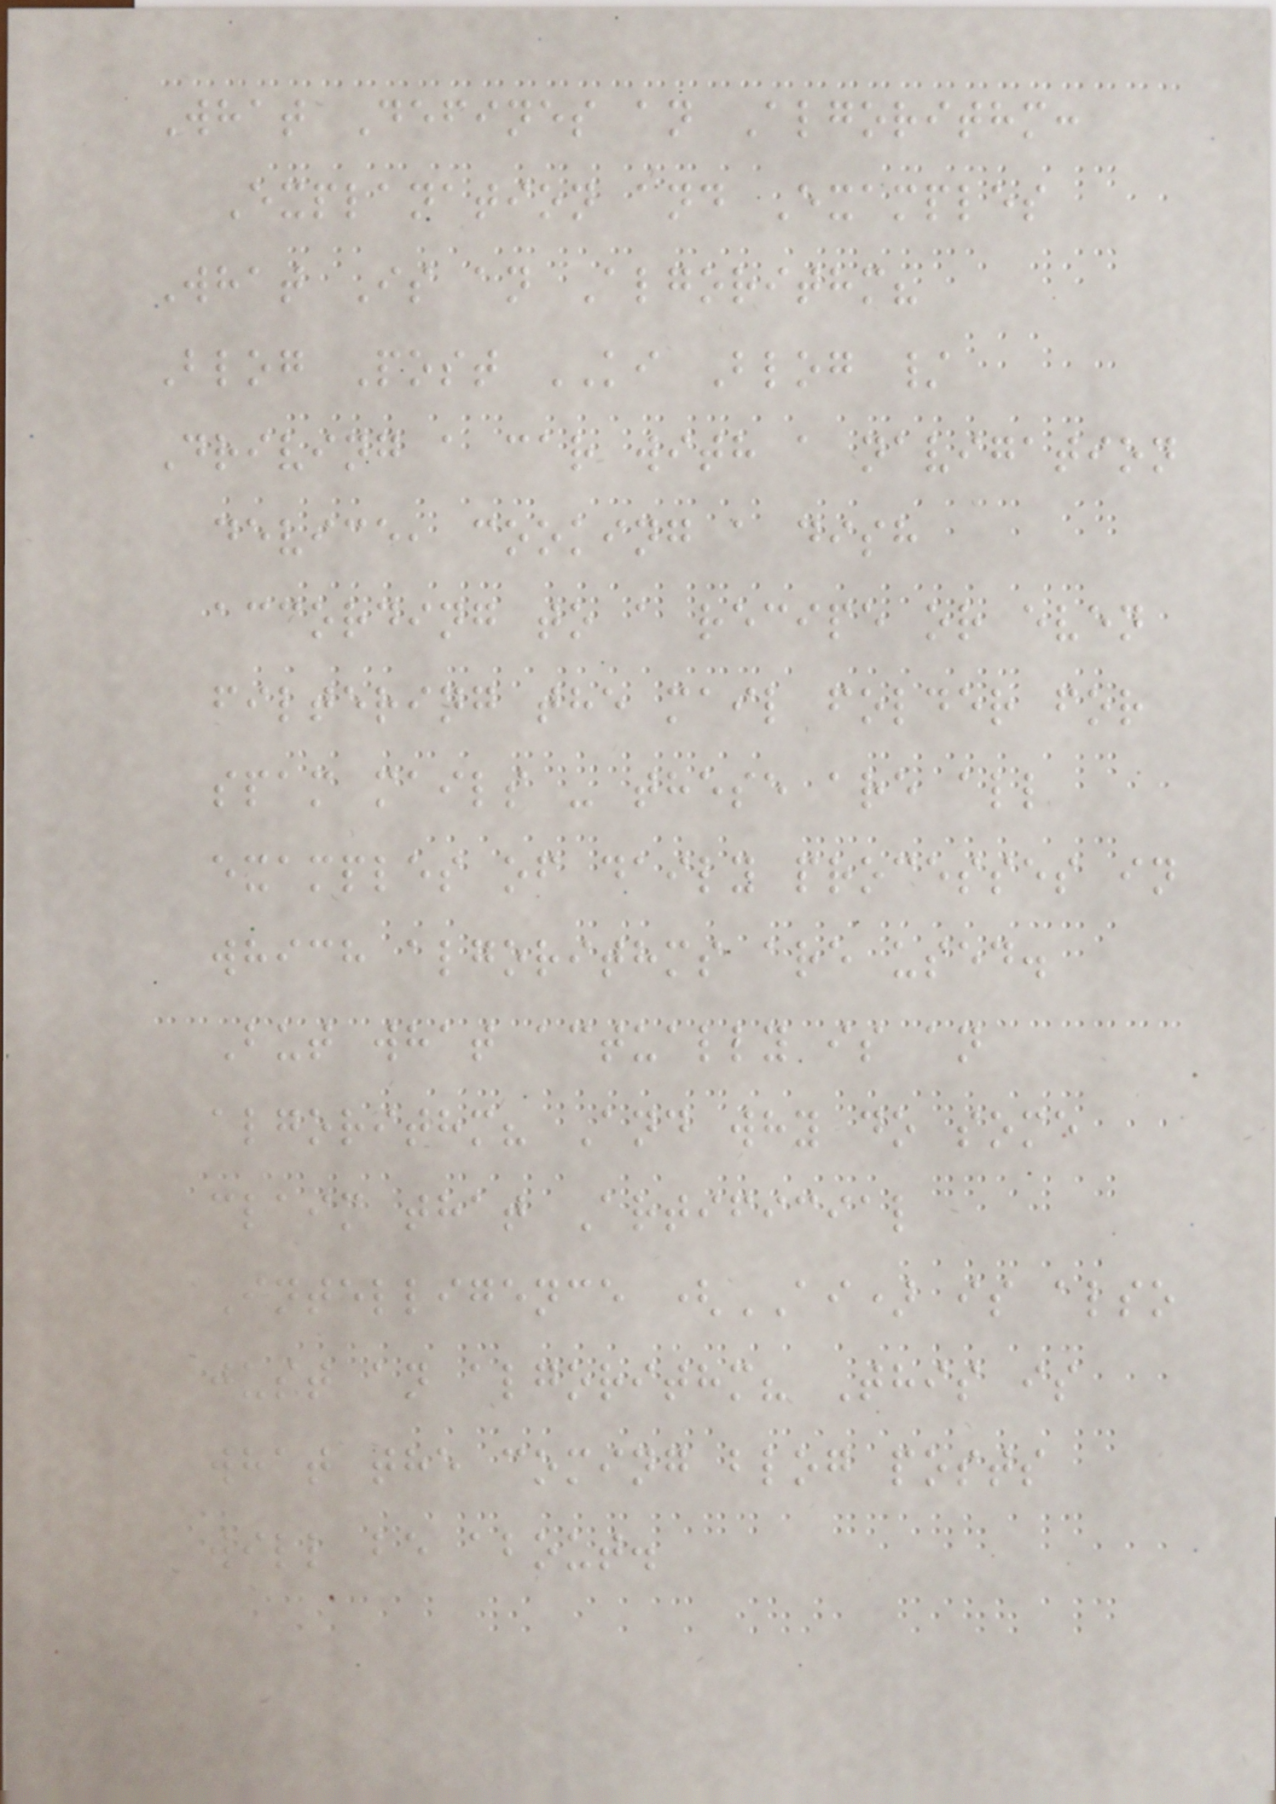What Defines an Algorithm:
Explanation and Examples
What Is an Algorithm?
Blog Post KI Blog /
Driving a car with a navigation
device, cooking a dish
according to a recipe or even
filtering the mail folder for
spam mails - these are all
examples of daily processes in
which algorithms are used.
But what actually is an
algorithm? And why do some
claim that Artificial
Intelligence (AI) is also
just an algorithm? This is
what the coming blog posts
will be about.
